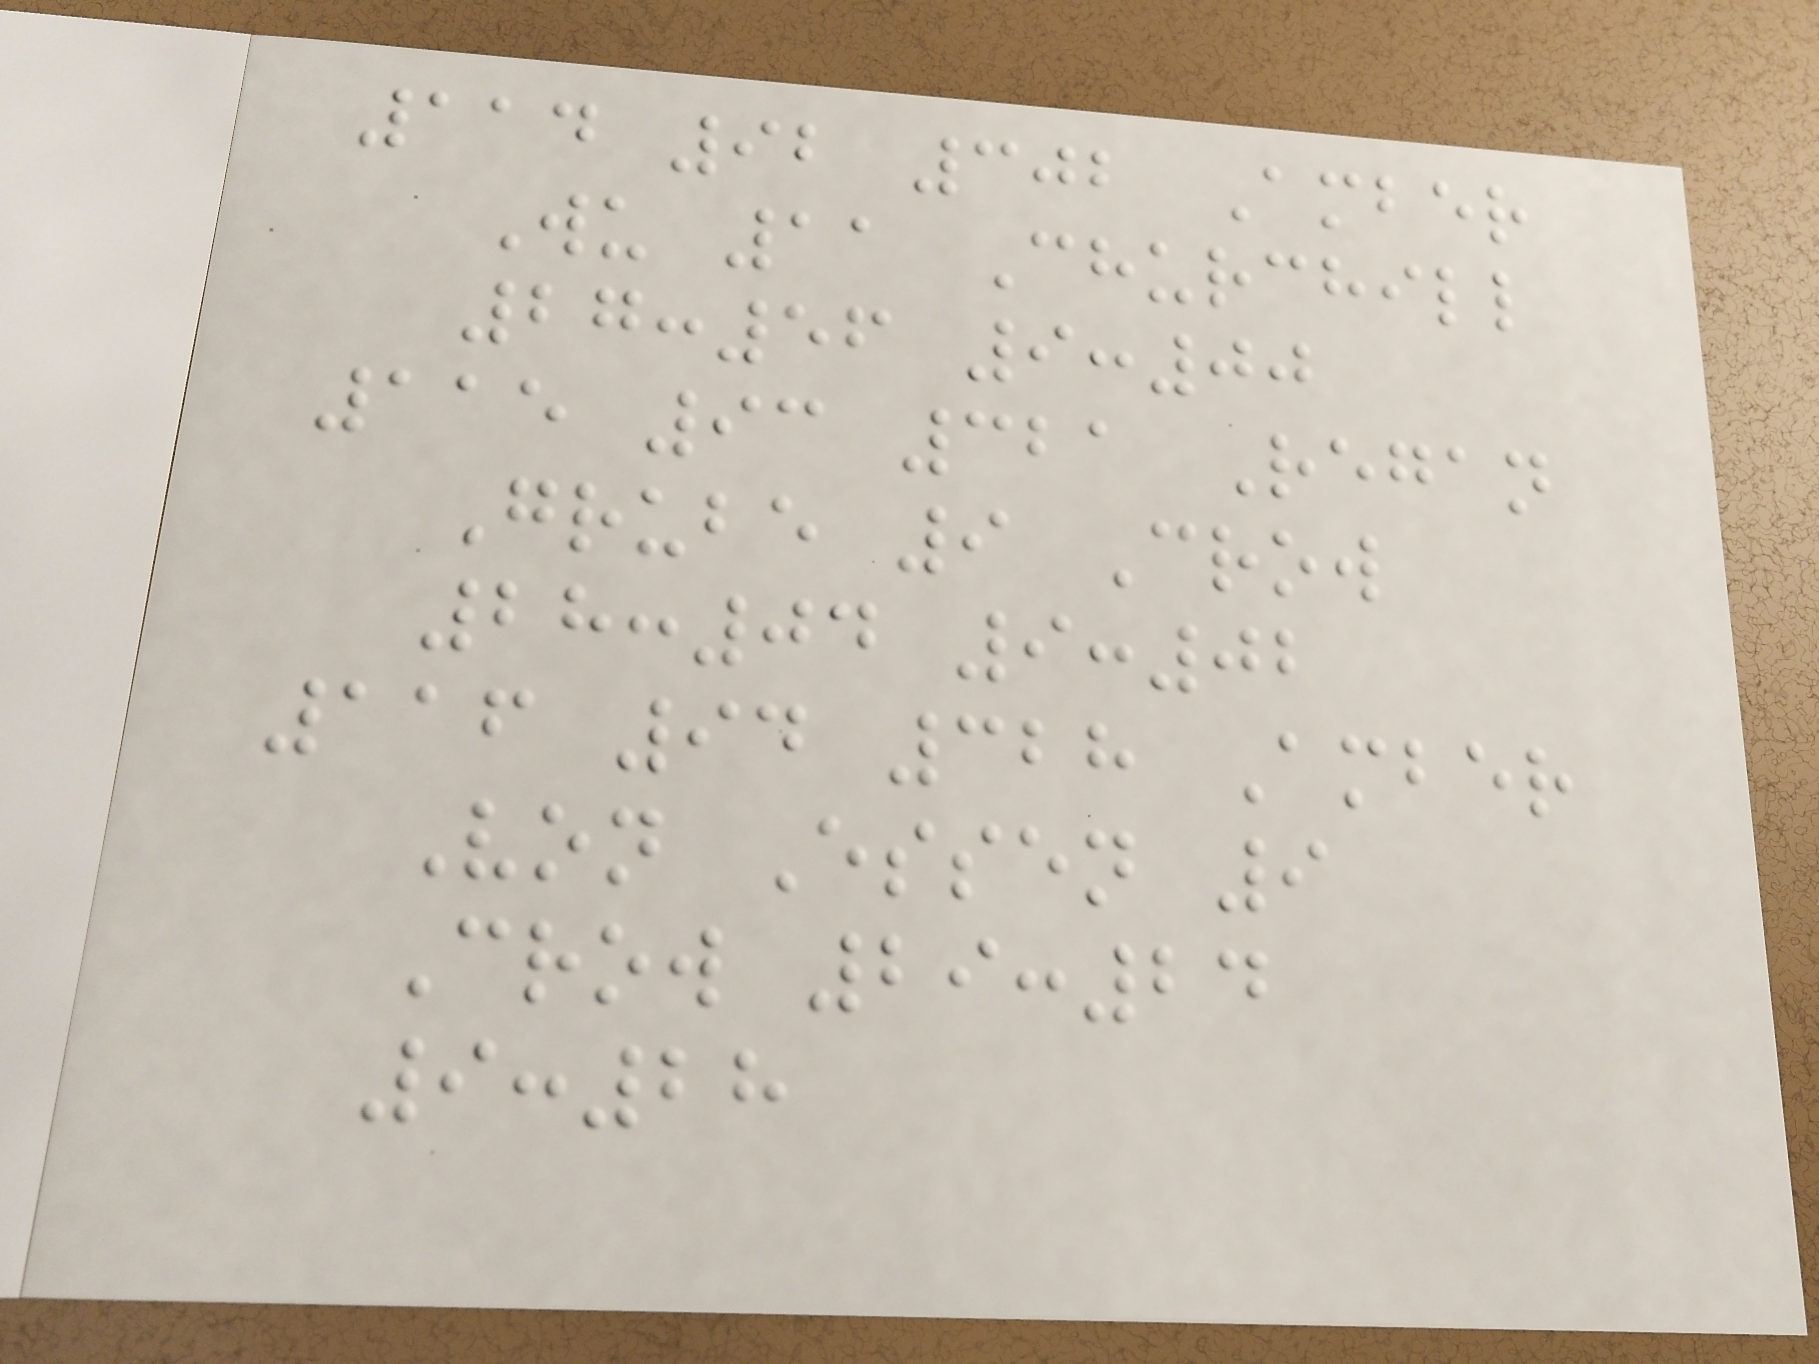114 92 302 Amber
Wu 11 Churchill
27:56 9:00
115 93 321 Regan
Grube 9 Crow
28:04 9:02
116 94 328 Amber
Von Essen 9
Crow 29:24
9:28
